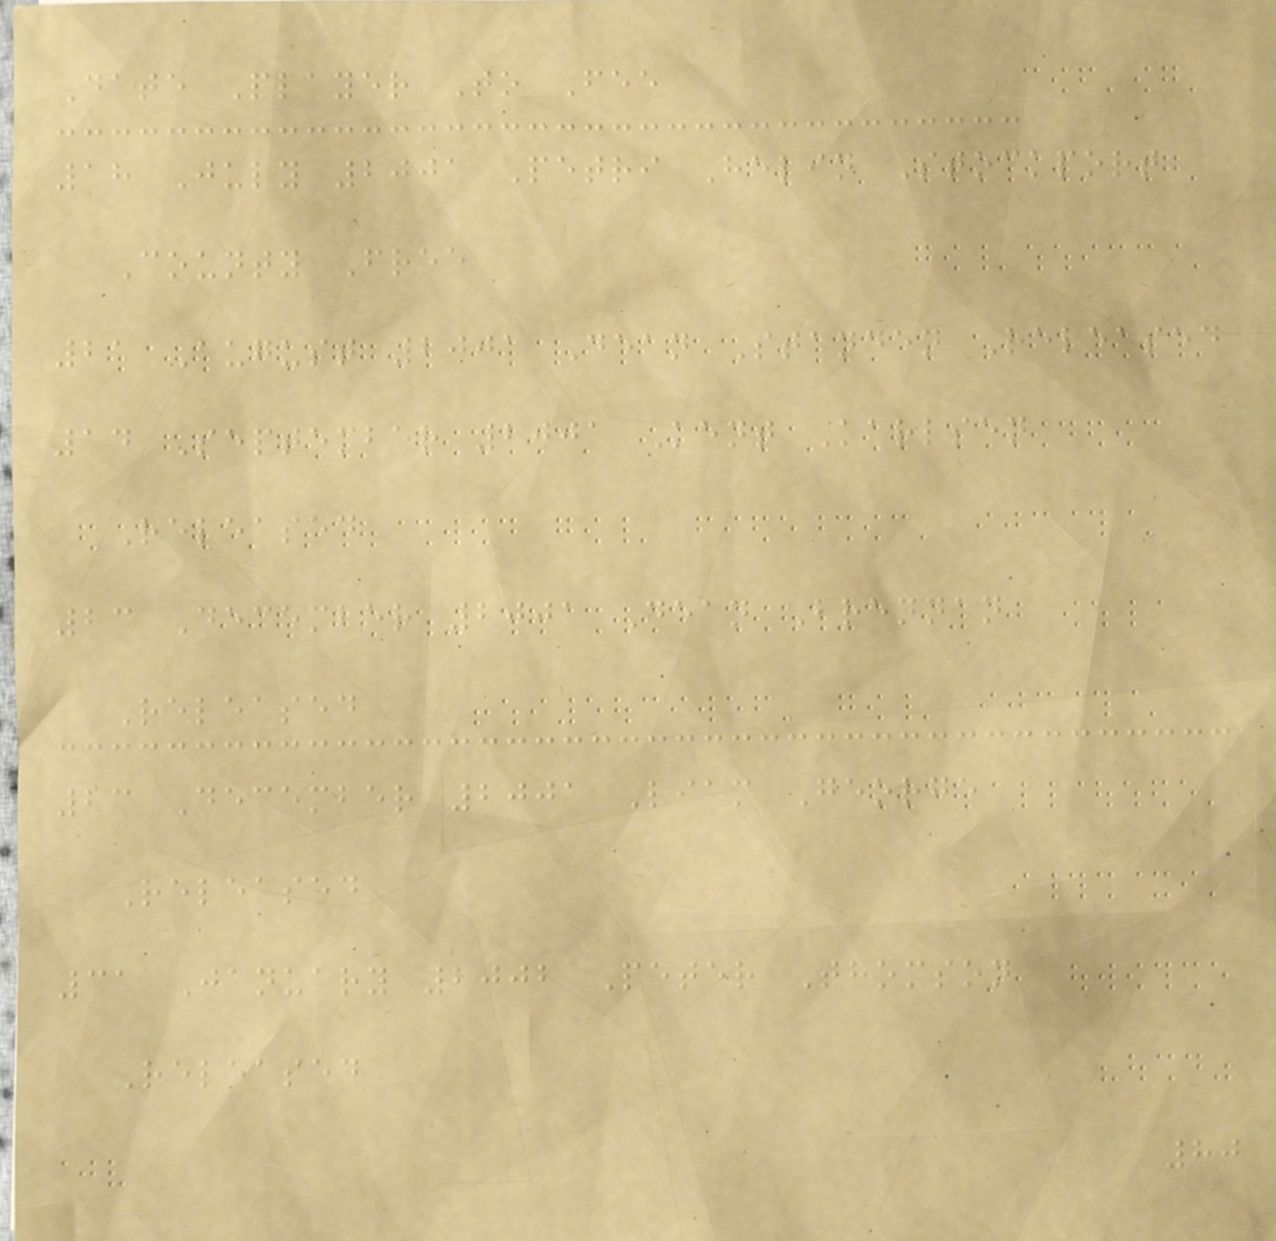Date Player To Fee
18 July 2001 Petri Helin Stockport
County Free
21 August 2001 Dean Standen Released
14 September 2001 Kent Karlsen
Released
23 December 2001 Dean Brennan
Released
23 December 2001 Liam George
Released
31 January 2002 Peter Thomson
Released
80
